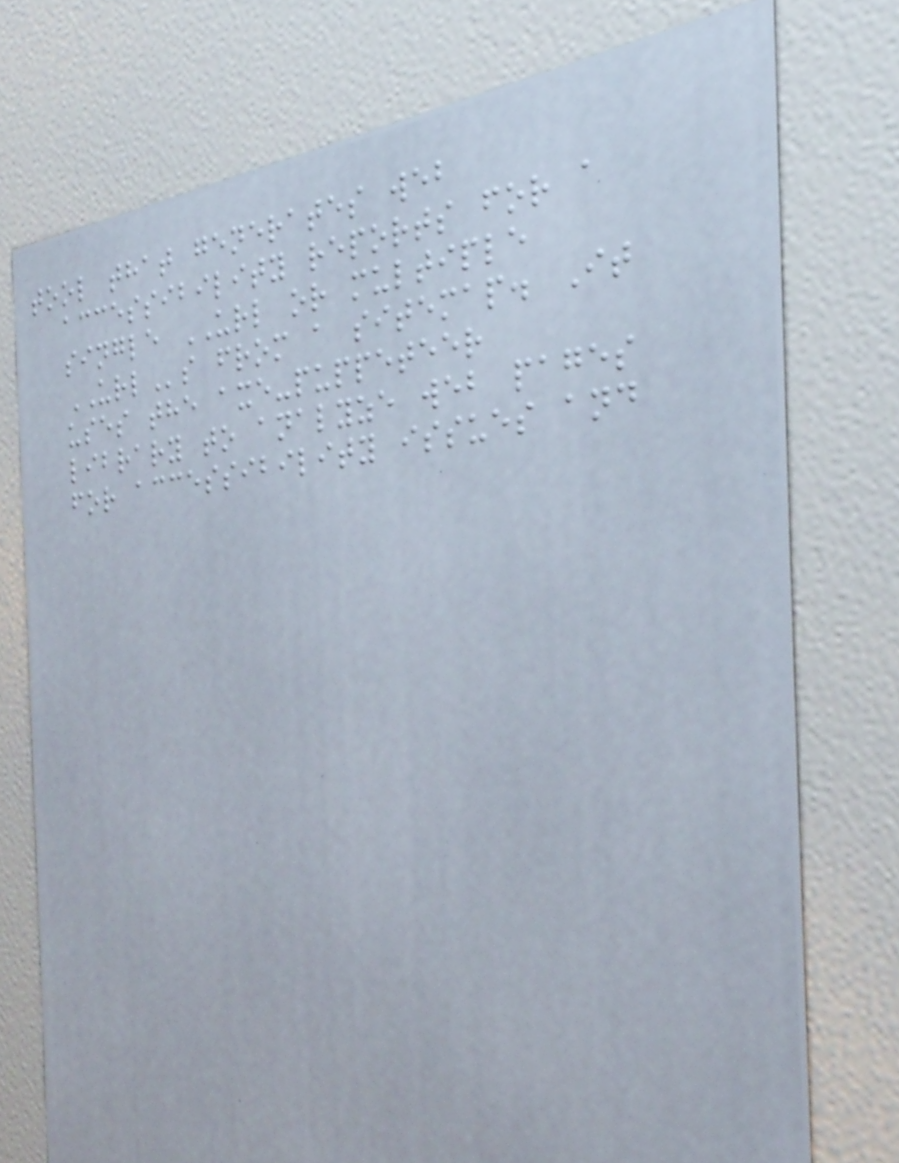tool that generates web
accessibility reports for a
single URL or multiple
URLs from a sitemap. It
uses the axe-puppeteer
library to analyze web pages
for accessibility issues and
